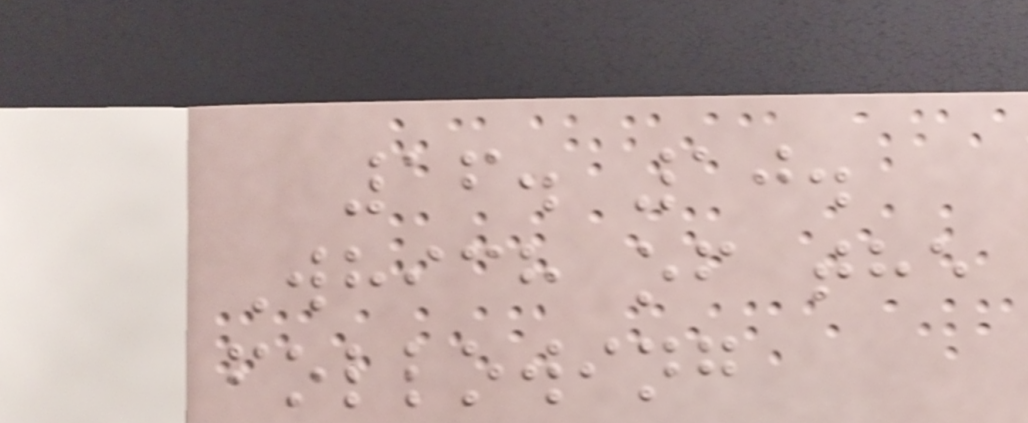16. 10.
Which of the
following
